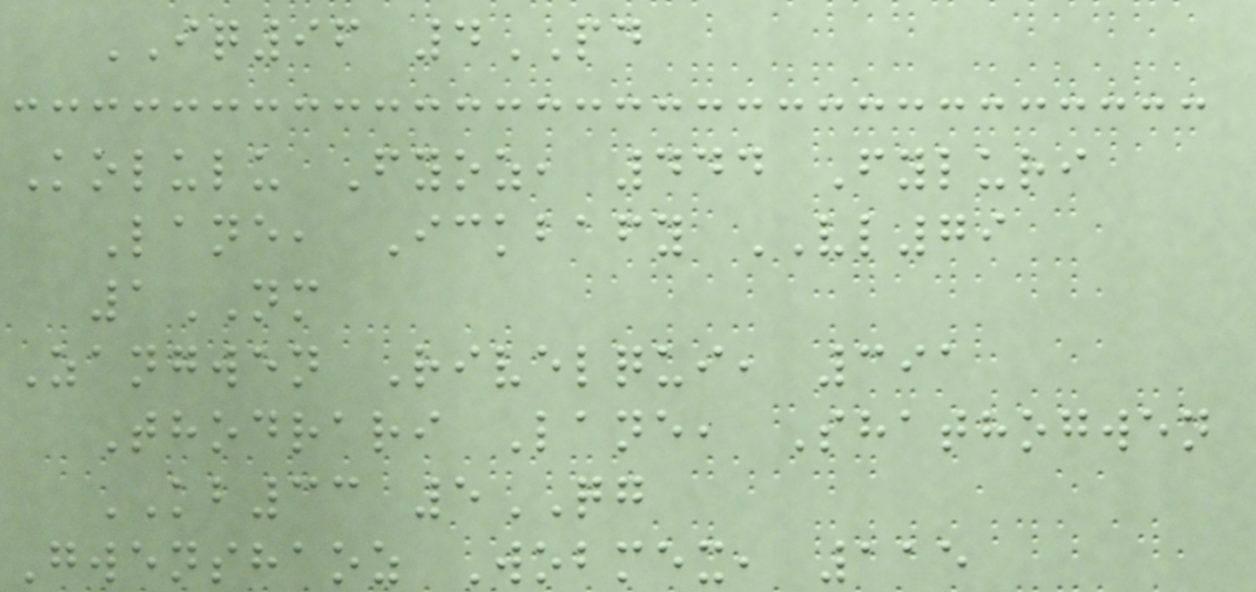IQ96 4PD
Kolulu Fyoz, 444 Fyluri
Lane, Ickbafy VL79
1NM
Zangwen Rivelqui, 391
Thodrari Lane, Shathogwen
KB33 5QG
Gwenshaoz Wobmex, 115
